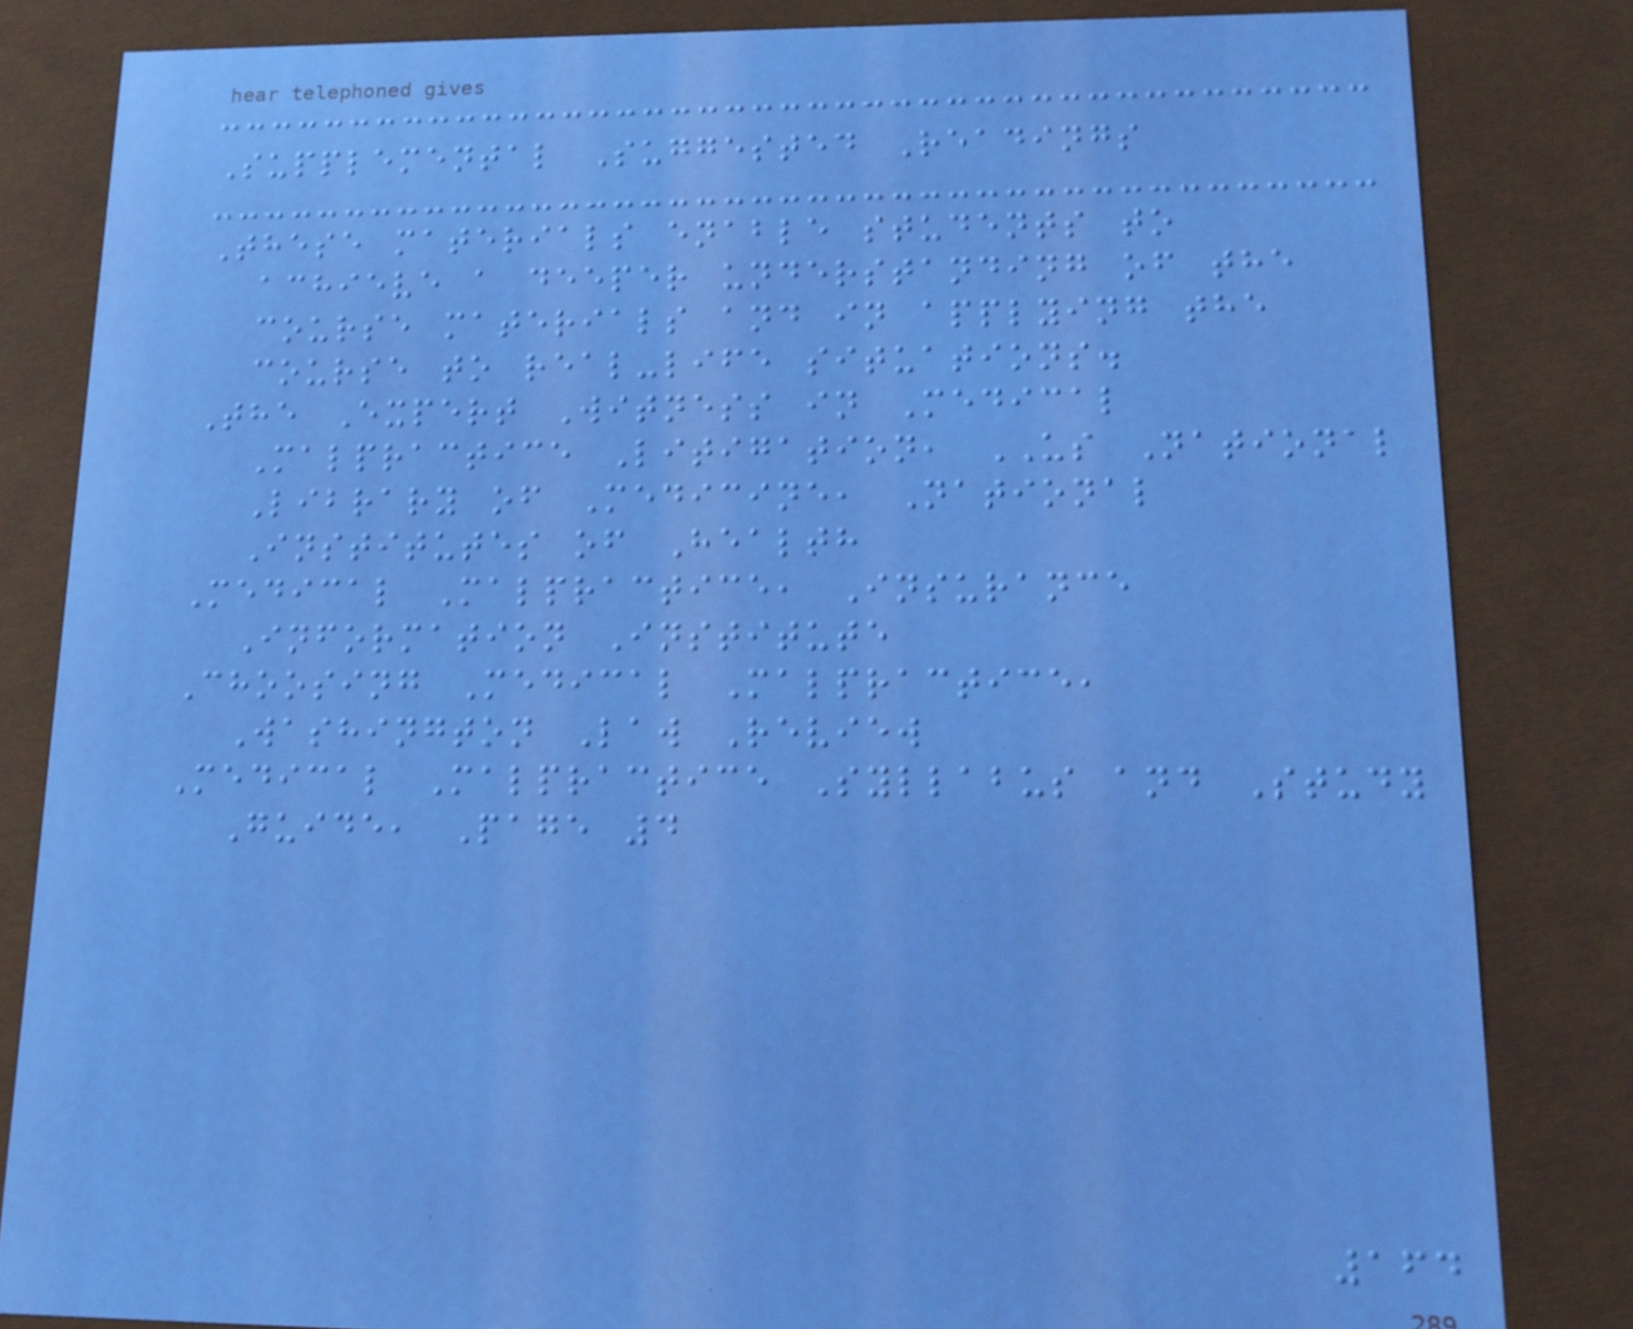Supplemental Suggested Readings
These materials enable students to
achieve a deeper understanding of the
course materials and in applying the
course to real-life situations.
The Expert Witness in Medical
Malpractice Litigation, US National
Library of Medicine, National
Institutes of Health
Medical Malpractice, Insurance
Information Institute
Choosing Medical Malpractice,
Washington Law Review
Medical Malpractice Syllabus and Study
Guide, Page 4
164
